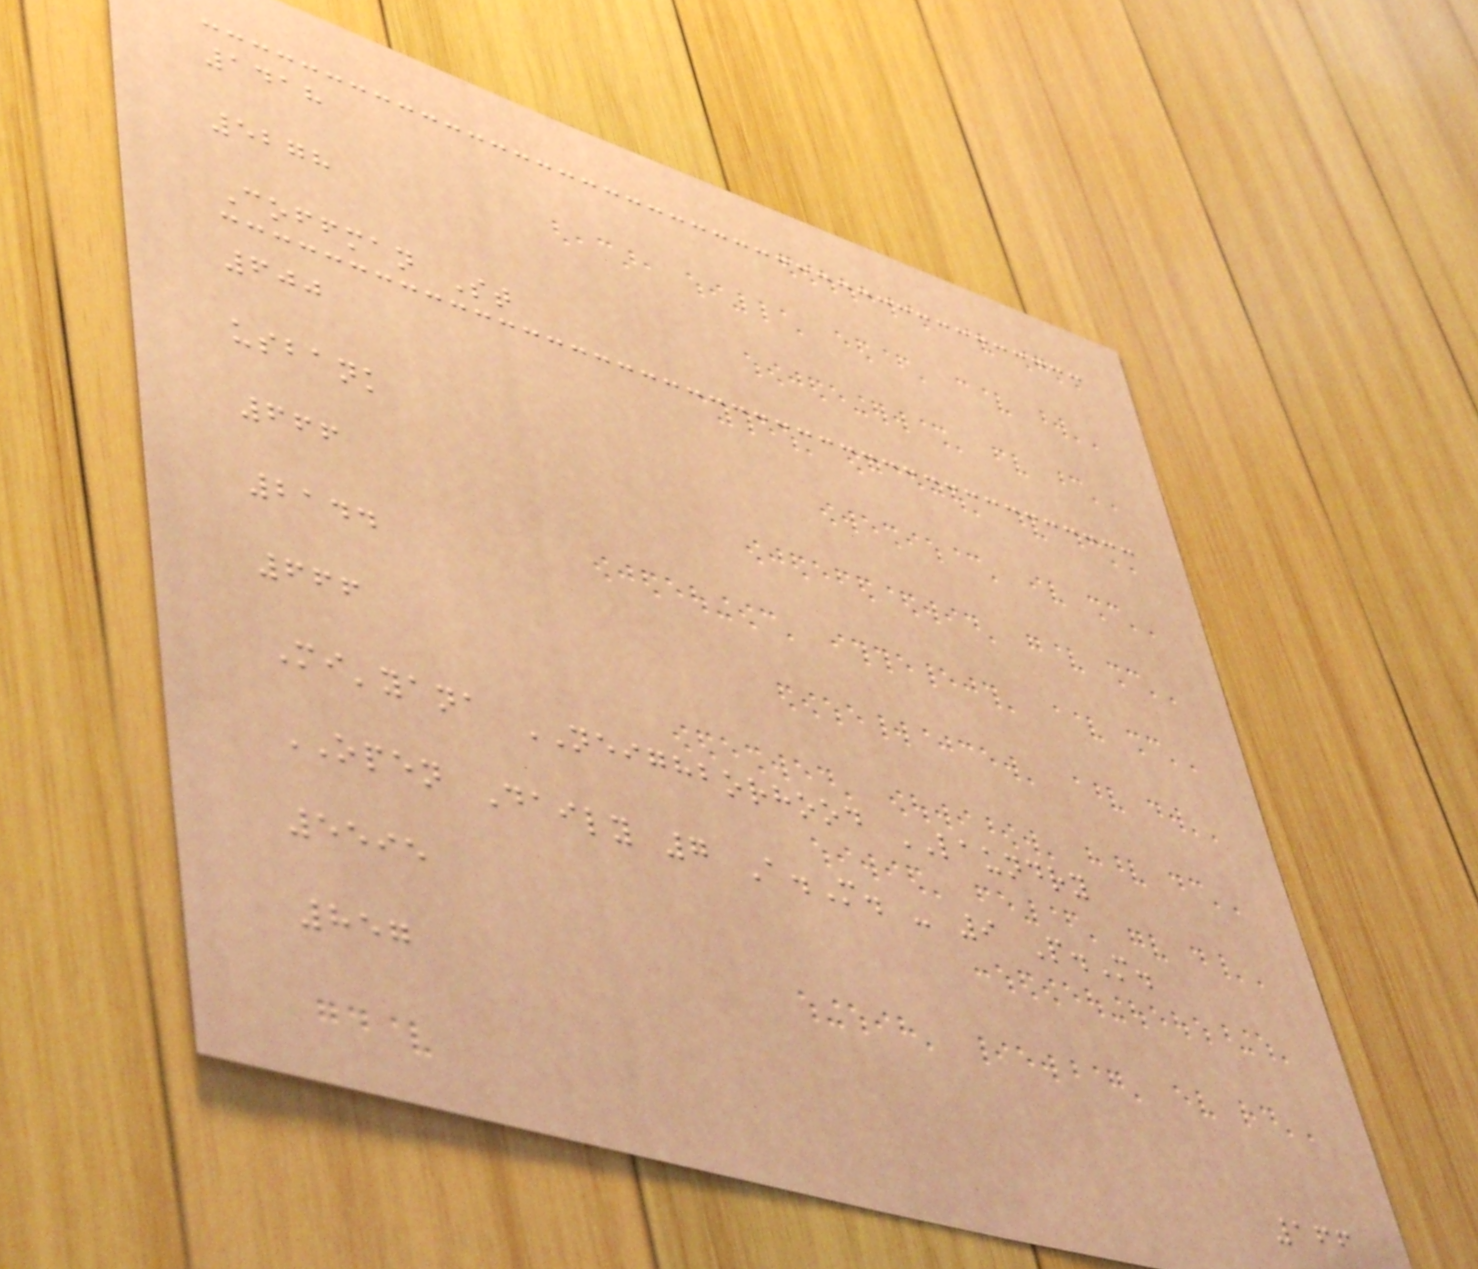1418
5278
Coffman St
600
usbank
666
2144
666
Mi'yana NEIGHBORHOOD LAUNDRY
OPEN Daily 7 A.M. - 9 P.M.
5595
857
166
